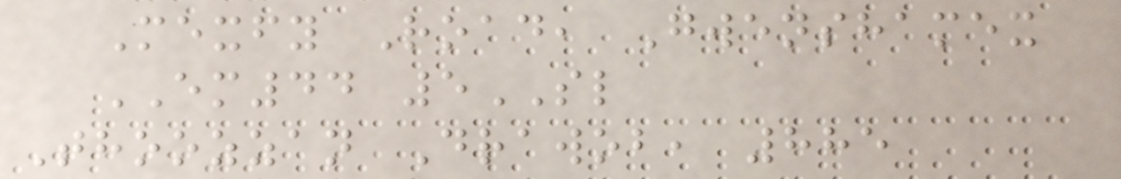Mexfy Road, Gwenshamex
EM44 5SL
Thoozzan Drawob, 885
